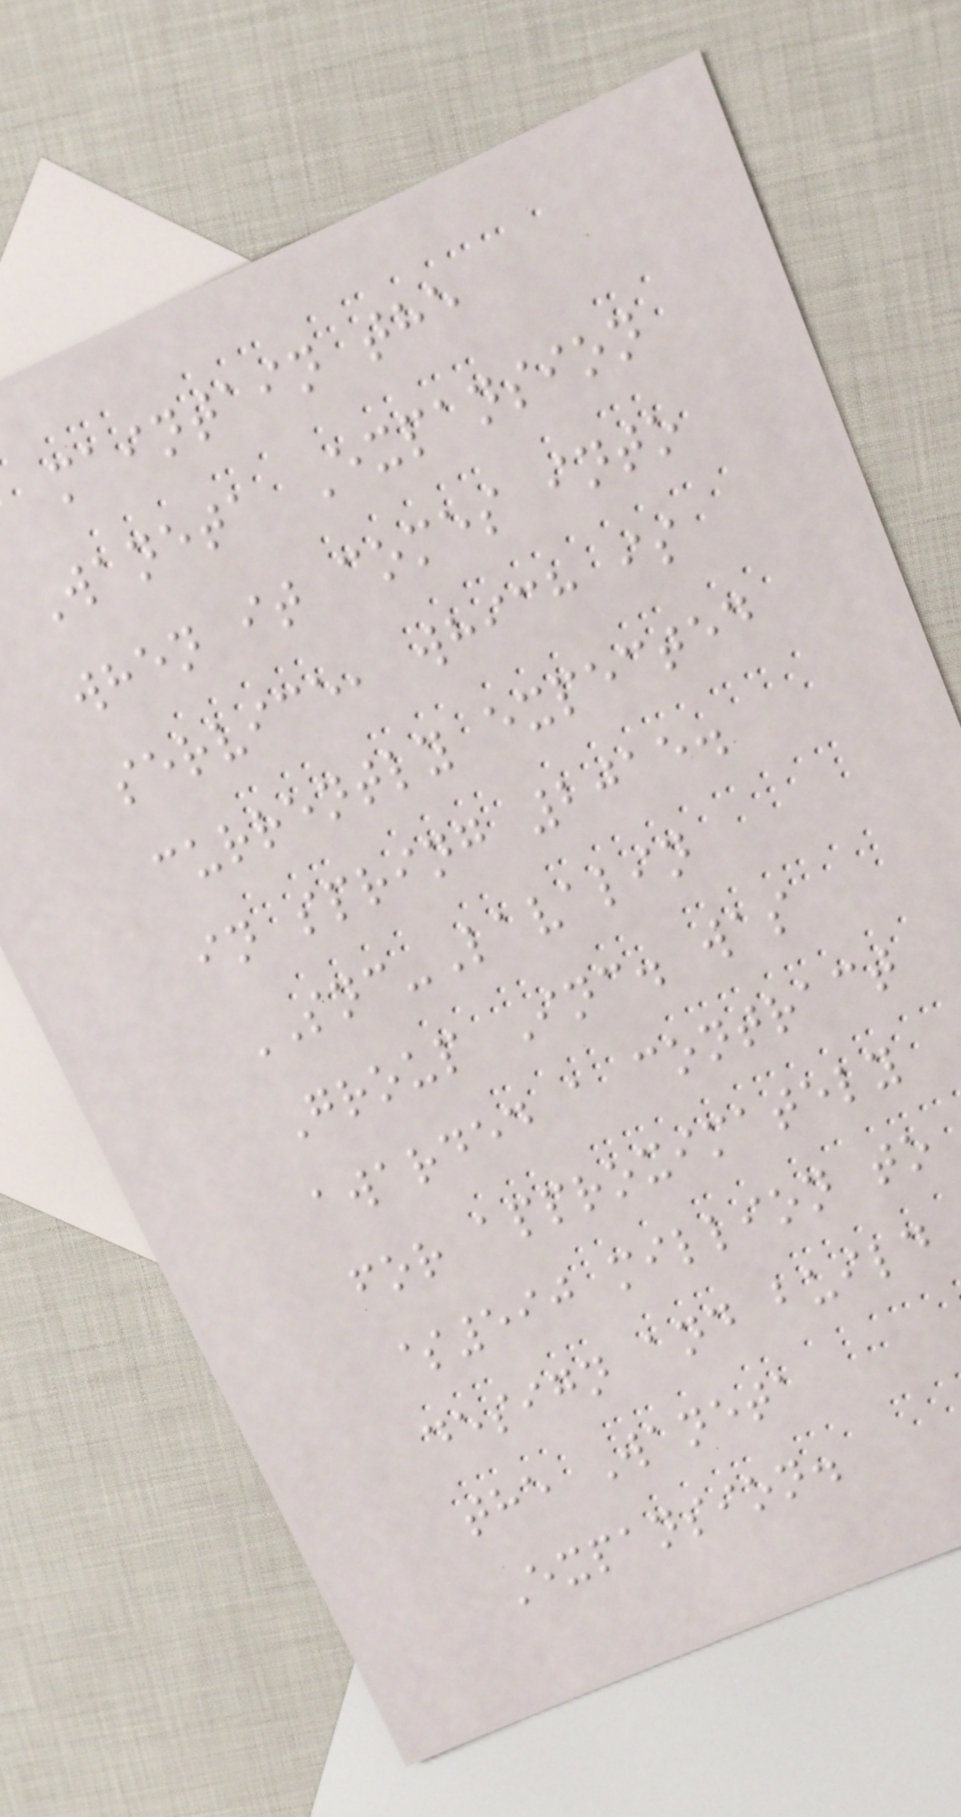maintain the
Waneta Expansion
when it comes into
service, which is
currently expected
in spring 2015.
SNC-Lavalin
Group Inc. was
awarded a contract
for approximately
$590 million to
design and build
the Waneta
Expansion.
